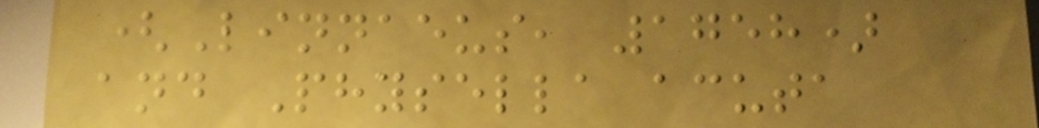(Linnaeus, 1758)
and Physella acuta
